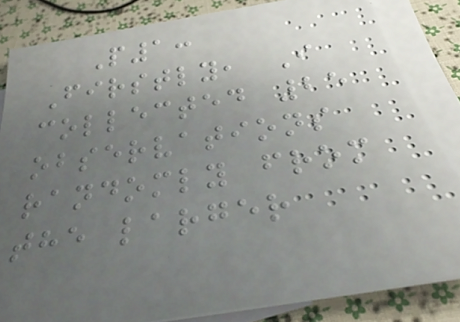P1:
Firstly, I
collected 25
observations
randomly from
the larger
